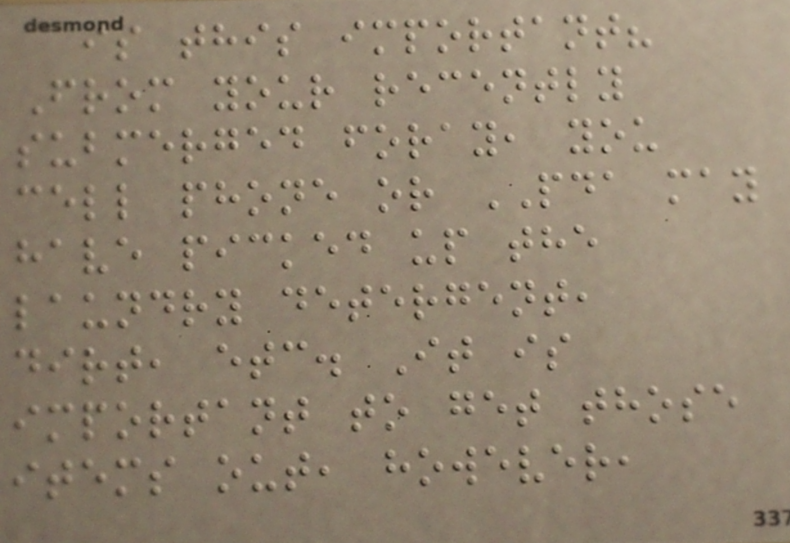is this important?
From your recently
submerged foray, you
cell phone or PDA may
have picked up the
laundry detergent,
dirt, etc. It is
important to get those
items out, however,
